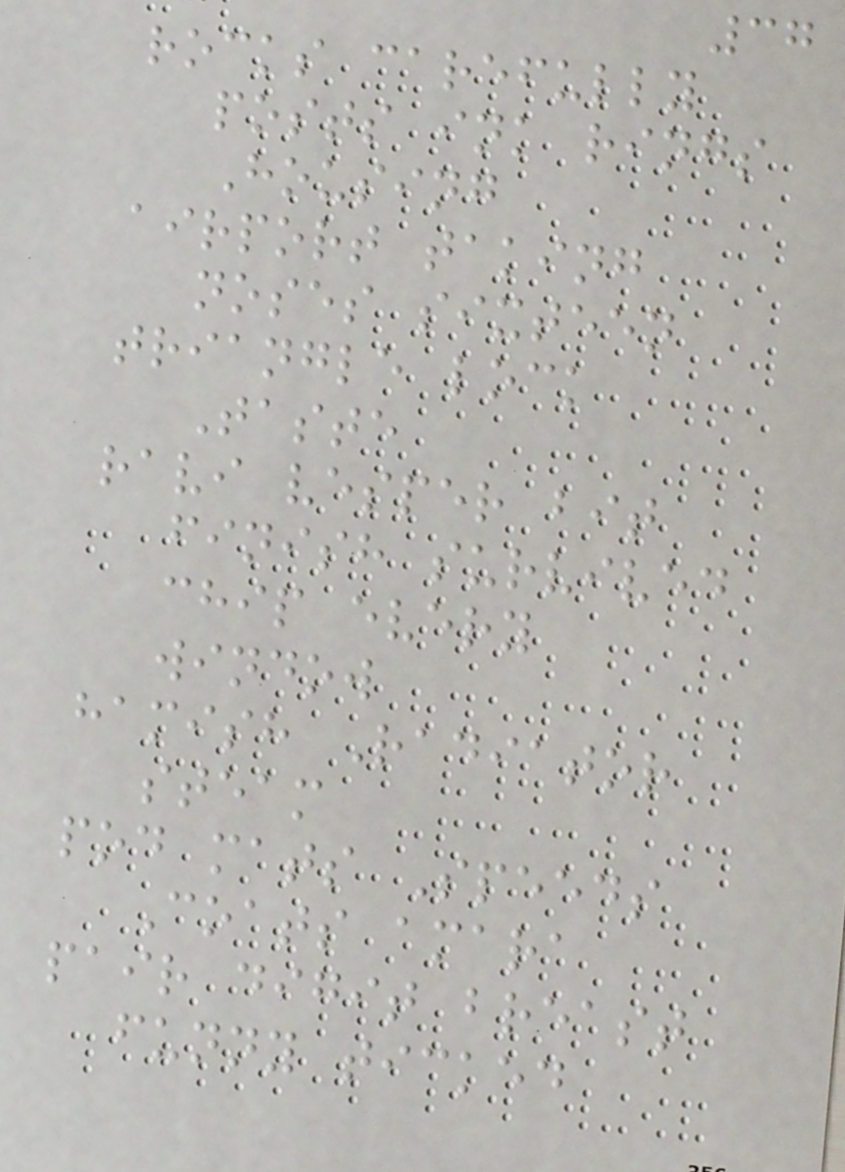37
rocks carefully
posts ink rings
Housing
airport taking
noses sixteen
triangle lock
Taste
ravi vesper bit
finish survived
chip every
window
hamish Radiator
steam
pod mats Speeds
Coats amara
pair digit breast
funny ticked
